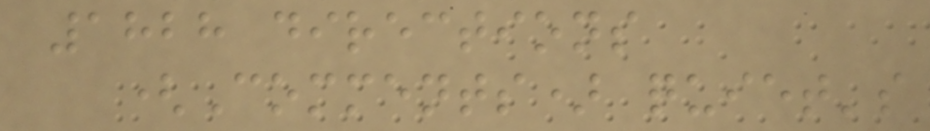1828 directions
(Comments) quiet's
